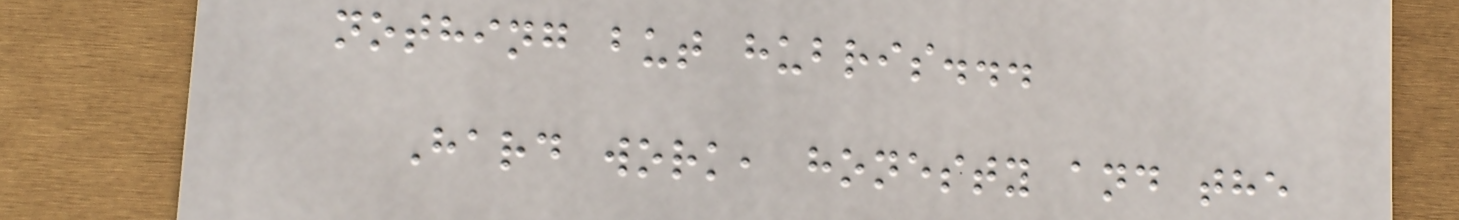nothing but hubris...
Hard work, honesty and the
